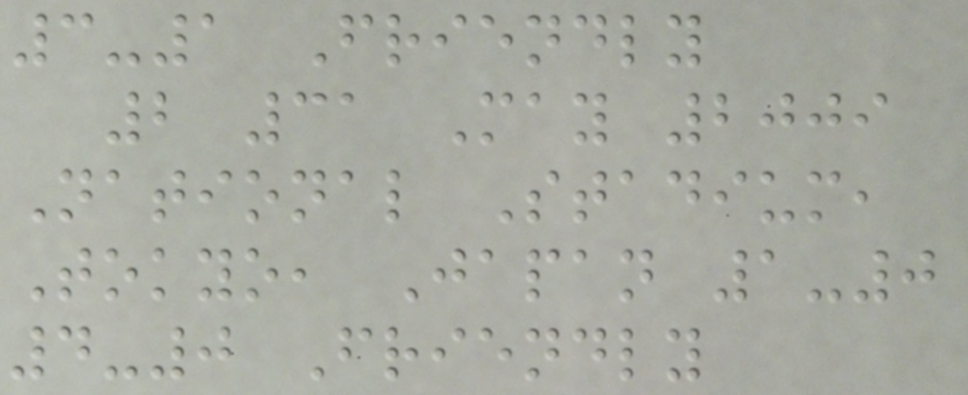3-1 Friendly
2 31 May 2009
National Stadium,
Tokyo, Japan 1-0
4-0 Friendly
